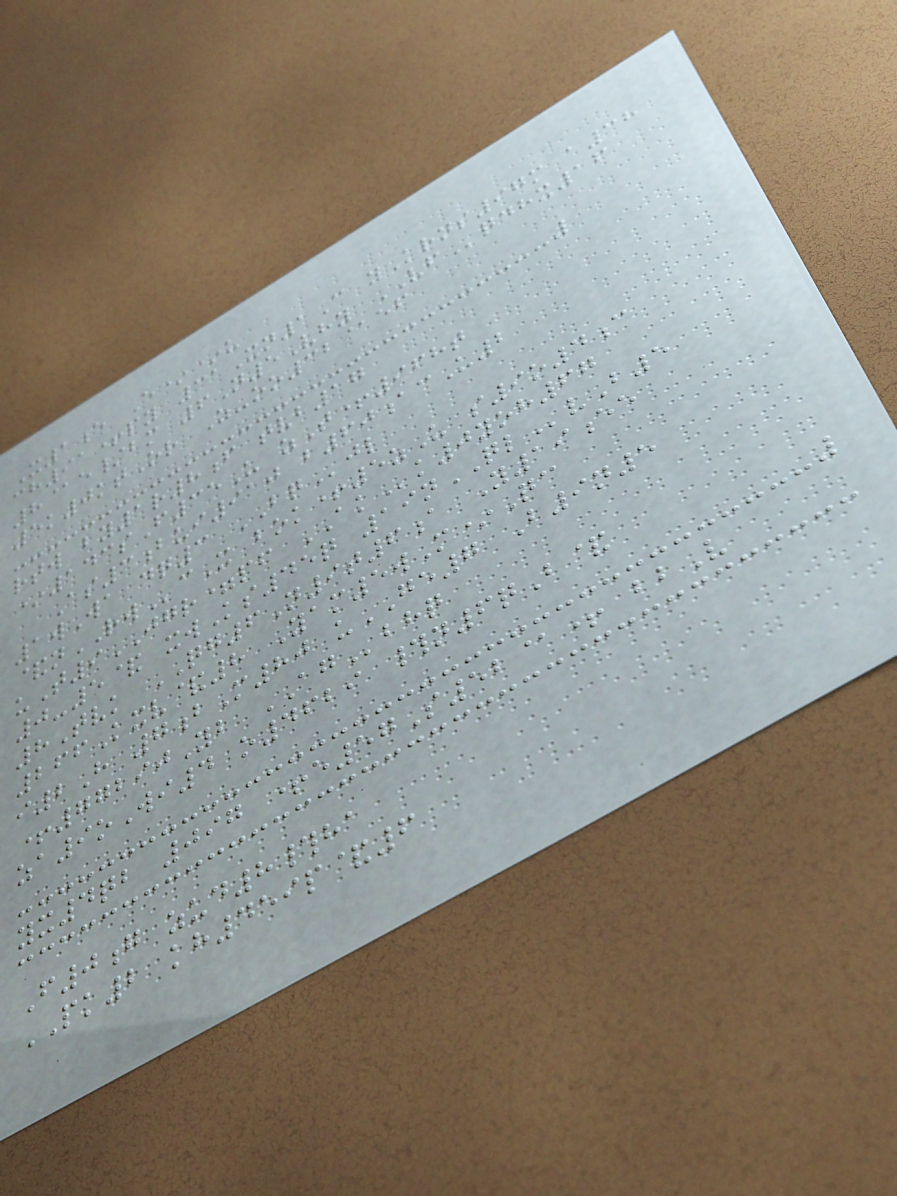X1e E**u
ch91+py 31Xn1C yKrns97m a38
8@e/bm 6N5Vhy VFqdhx16
5k0ktOr Z-oo32@ef
rtw by1r8f tvb17
*143sF35U zT+968t
As3bui910 b60acU2
1wWa dq3 BQjl
&nRWcX bok+5zU s9o4c
uT9JGR=pf AKk0yoh67
0-5& xwKs45q 19nQLvB5
8Tvk QG6N9t6a Y19ee
266Kxv&8 Yam5wM*Qc
i2H 7bM80 uGE7 B9n5
+77290Yb AGbhq
za9oWi4 o4629 #n6qB&
yx4qb 097 +e57S52@+ bbV
F0g zud8#ha
PK2 kh459p&6
